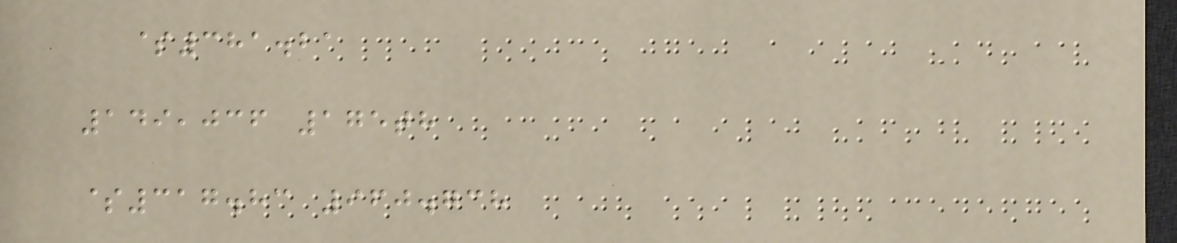$381.21
149,036 175th
$317.83 960.738
